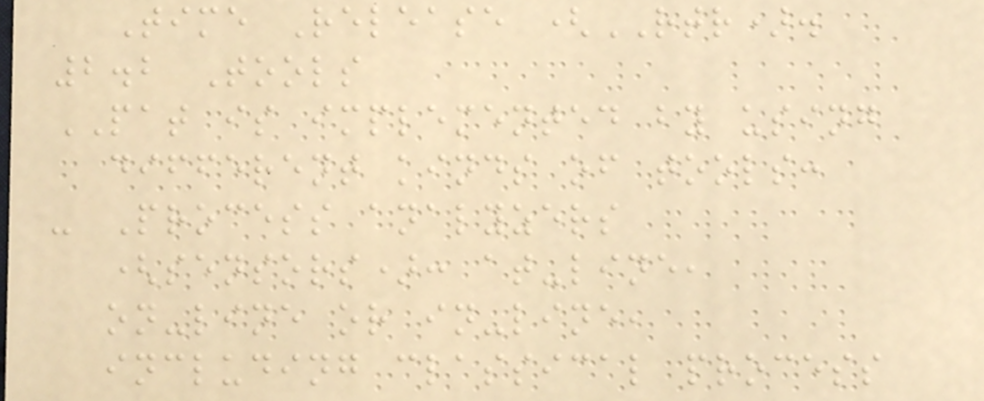Time Release (RTR).
2.2 Tools
PAT is implemented by using
different kinds of tools:
- Process analyzers
(sensors): at-line,
on-line or in-line,
including classical process
